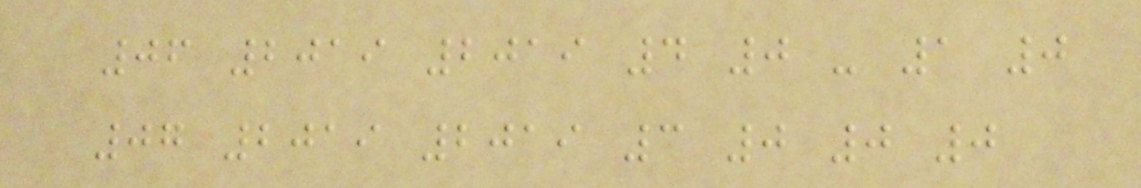06 2019 2019 4 0 - 1 0
07 2019 2019 3 0 0 0
